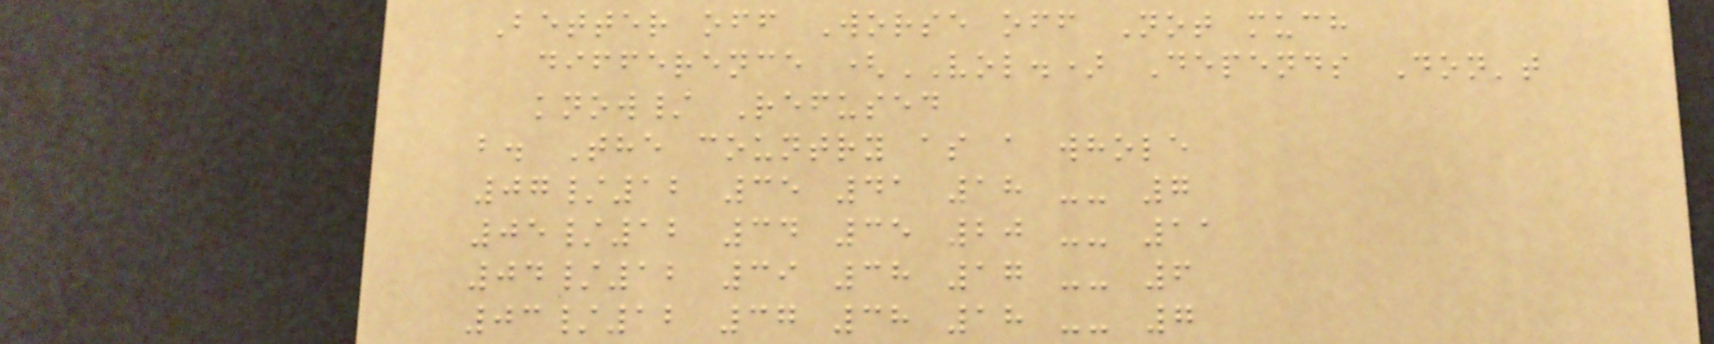Better off Worse off Not much
difference (VOL.) Depends Don't
know/ Refused
b. The country as a whole
07/12 35 41 18 -- 7
05/12 34 35 20 -- 11
04/12 39 38 17 -- 6
03/12 37 38 18 -- 7
